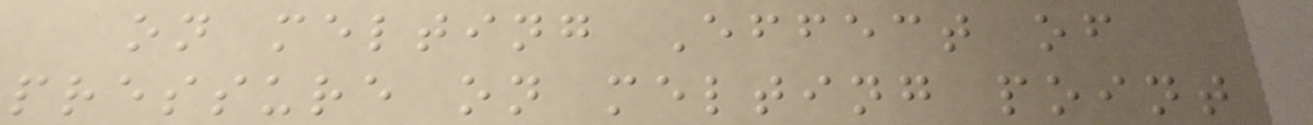on melting Effect of
pressure on melting point
